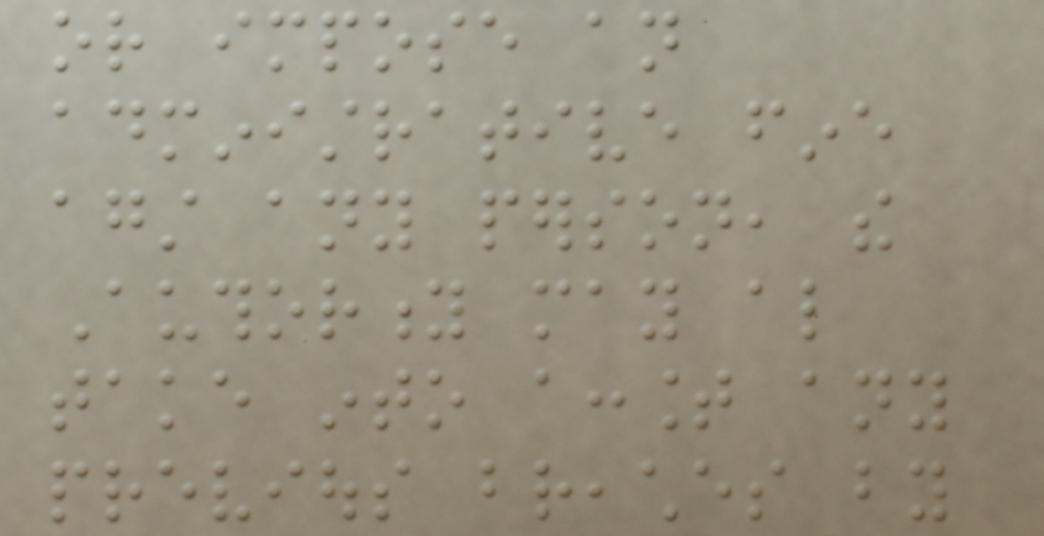or impose an
administrative fine
against any person, the
Authority may also
take into account any
previous breaches by
